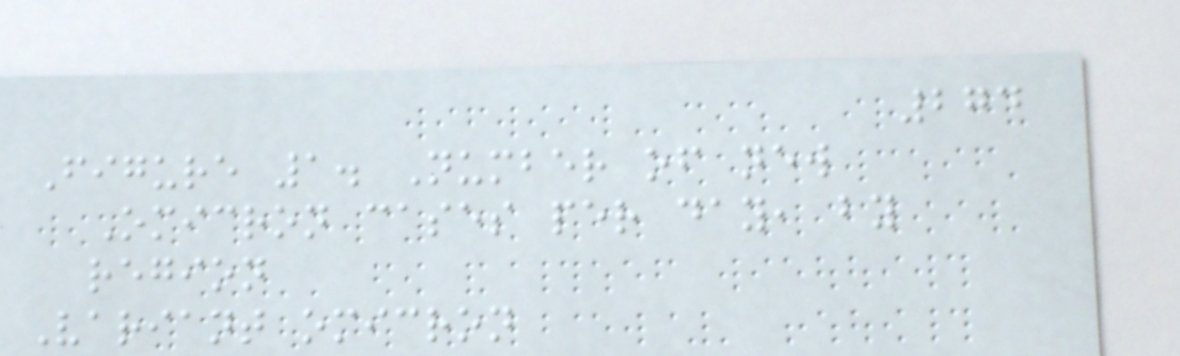274
Figure 1. Number of new
Omicron cases per day, by
region
Variant omicron
